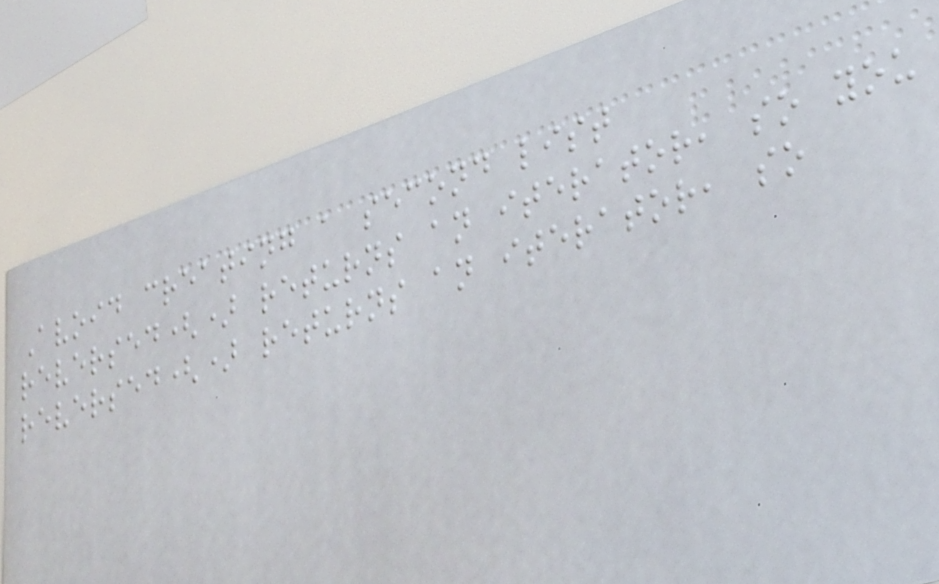Avoid creating a second list
reversed() returns an iterator, so you
reversed() returns an iterator, so
